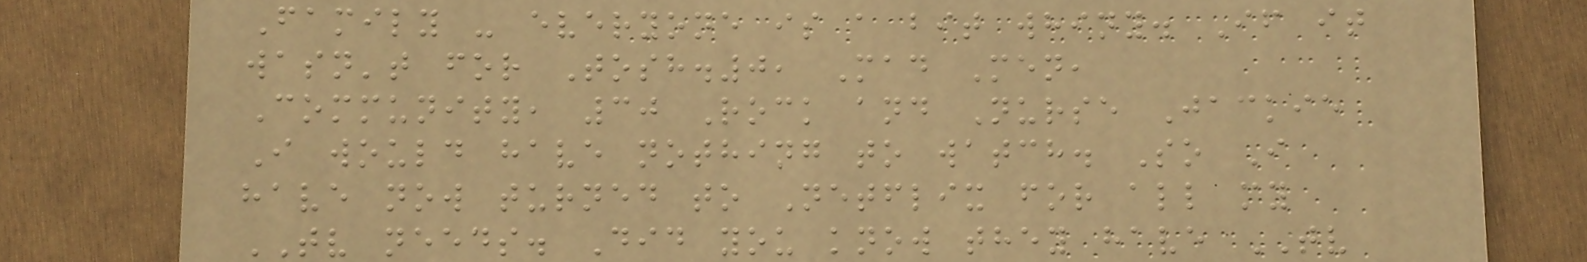Family - everyone is a bit whiny. If it
wasn't for Tosh.0, Mad Men,
Community, 30 Rock and Nurse Jackie
I would have nothing to watch. So I
have now turned to Netflix for all my
TV needs. Did you know they have TV
